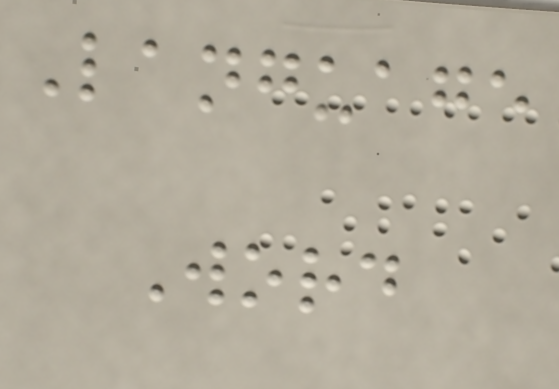Language
Word
